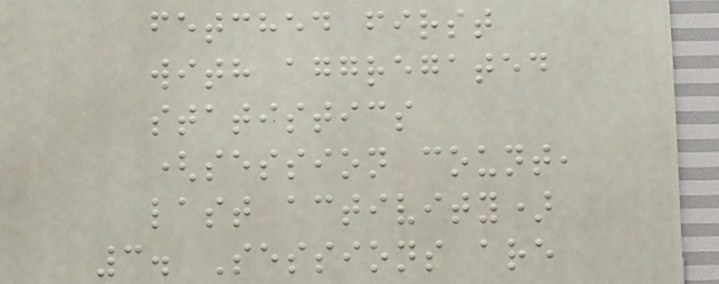fetched first
with aggregated
statistics
(session count,
last activity)
3. Sessions are
